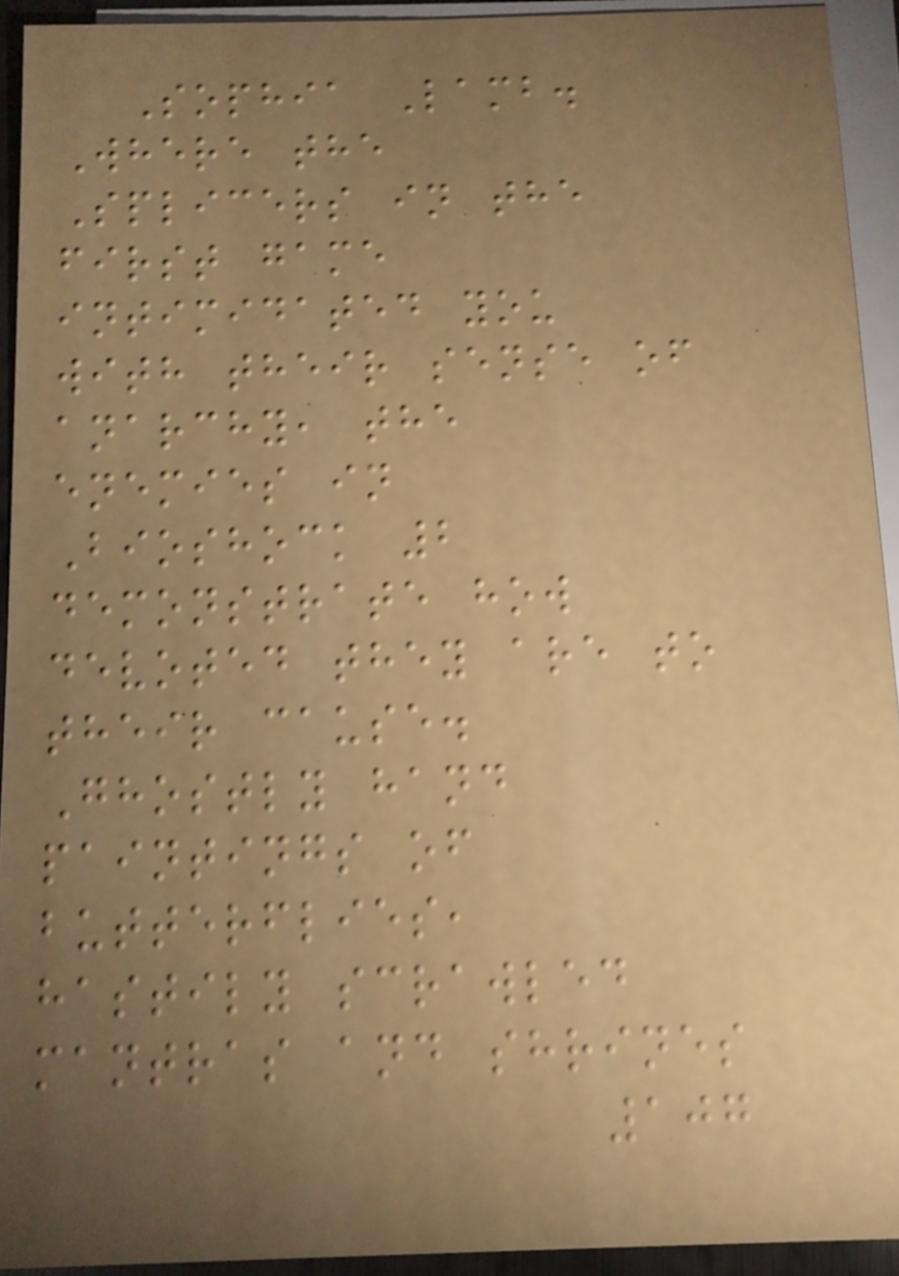Sophia Lamb.
Where the
Splicers in the
first game
intimidated you
with their sense of
anarchy, the
enemies in
Bioshock 2
demonstrate how
devoted they are to
their cause.
Ghostly hand
paintings of
butterflies,
hastily scrawled
mantras and shrines
107
